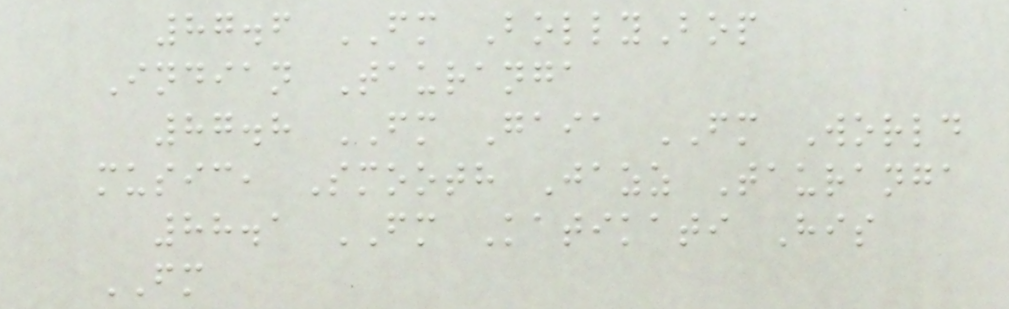87.6 FM BollyBop
Indian Tauranga
87.8 FM Gaia FM World
music, Smooth Jazz Tauranga
88.1 FM Katikati His
FM
